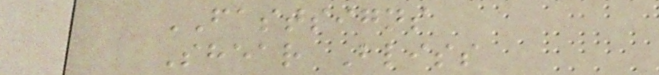FASTSIGNS
Shear Bliss
